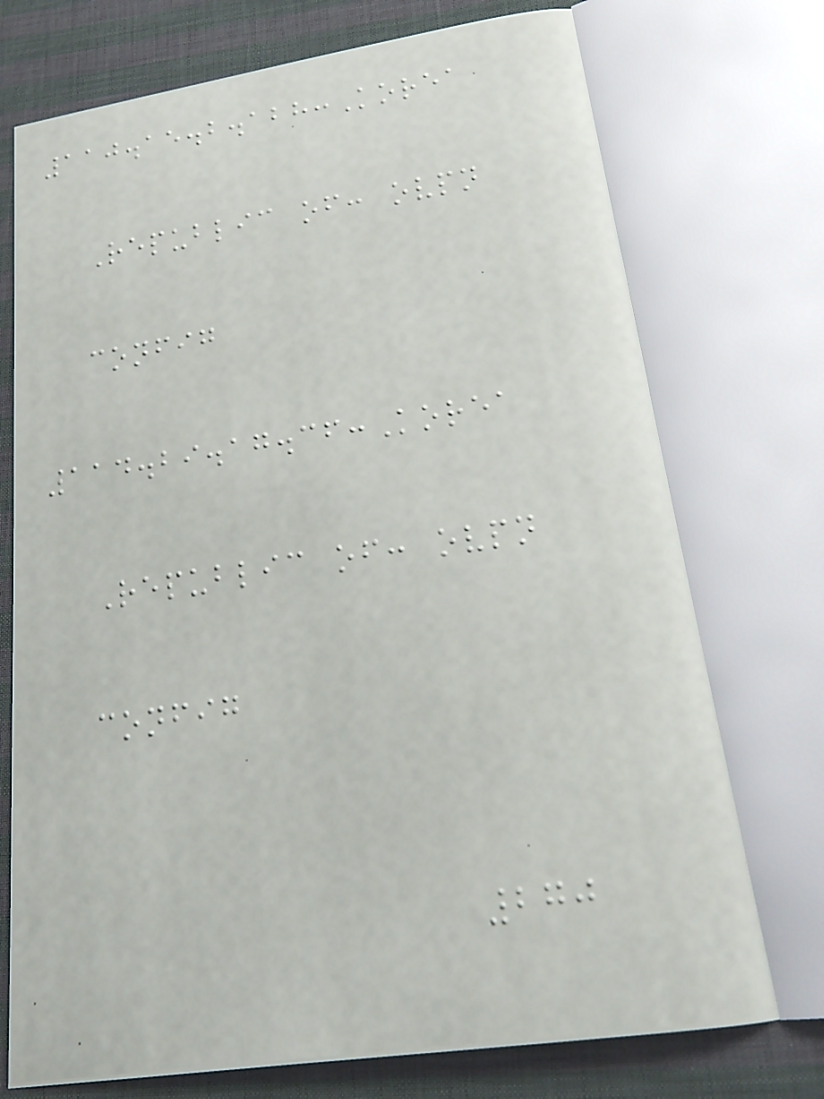110.15.2.128:Korea
Republic of: ovpn
config
114.29.17.36:Korea
Republic of: ovpn
config
270
